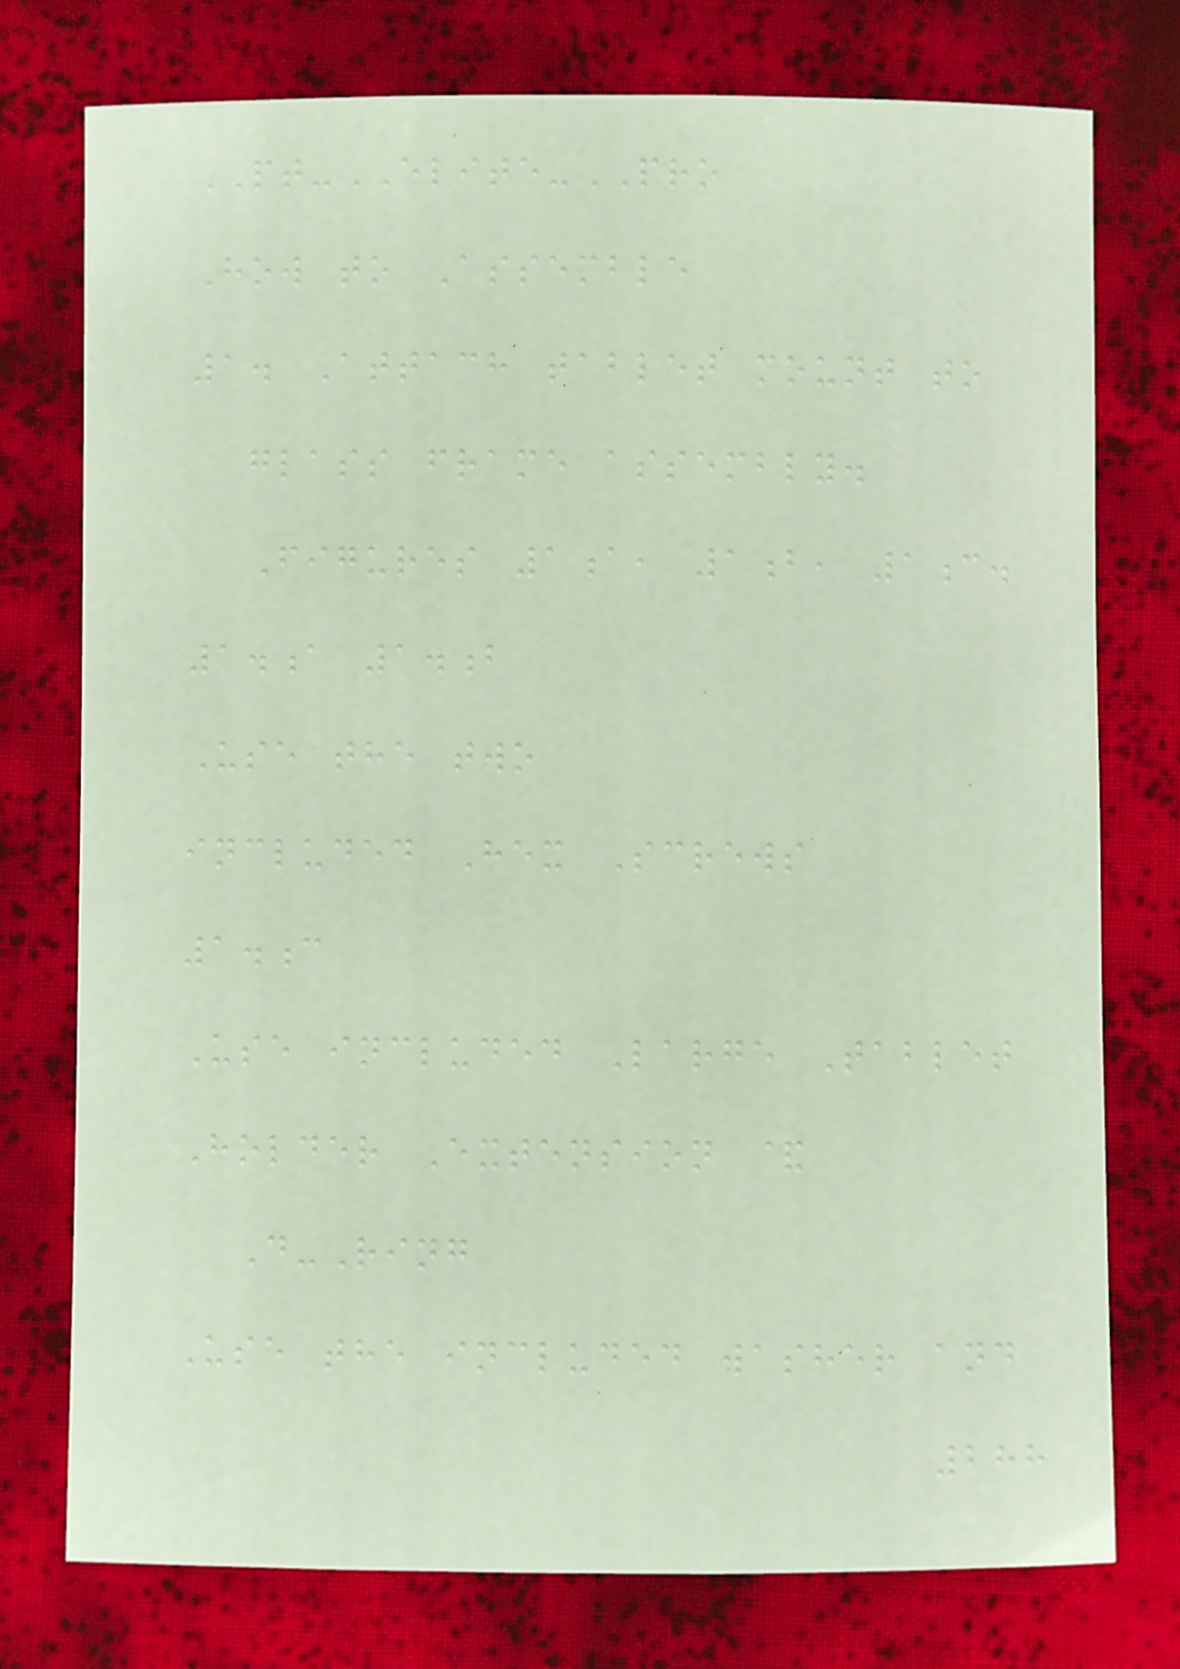PT-ELITE-PRO
How to Assemble
1. Attach tablet mount to
glass frame assembly.
Figures 1a, 1b, 1c.
1.a 1.b
Use the two
included Hex Screws
1.c
Use included Large Tablet
Holder Extension &
D-Ring
Use the included washer and
288
